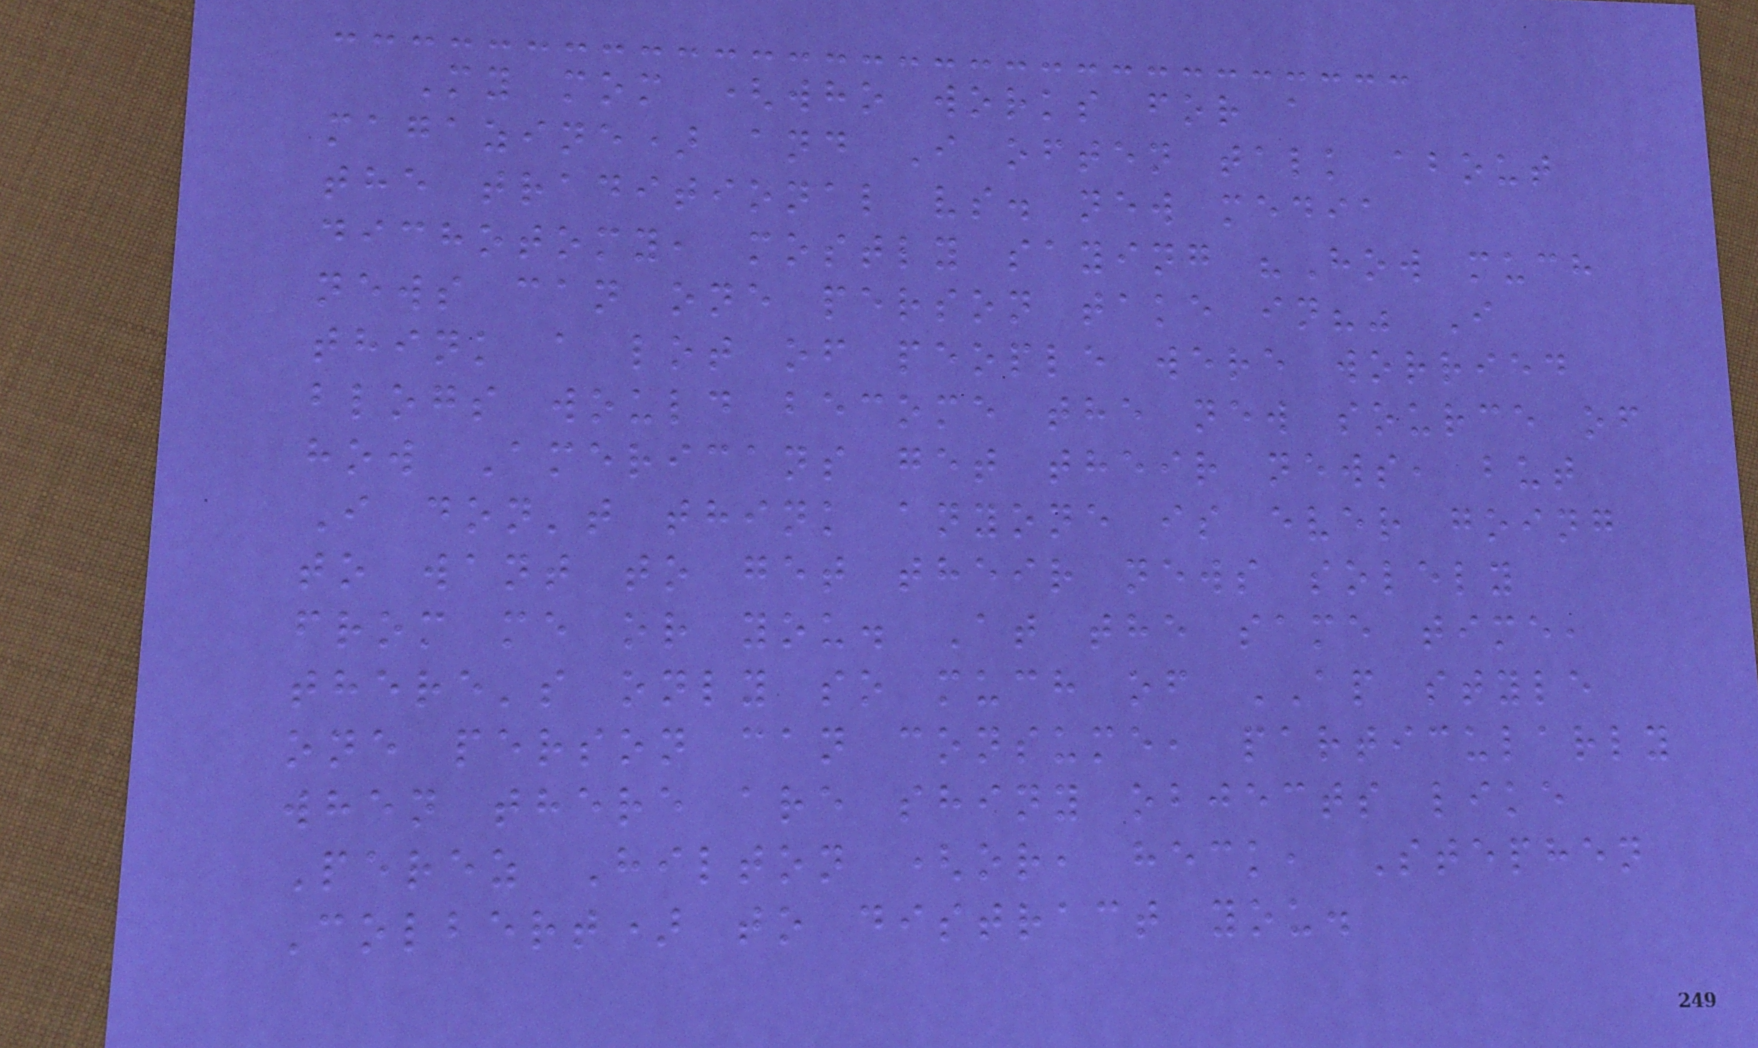My mom (who works for a
magazine) and I often talk about
the traditional vs. new media
dichotomy, mostly saying "How much
news can one person take in?" I
think a lot of people were worried
blogs would become the new source of
how Americans get their news, but
I don't think anyone is ever going
to want to get their news solely
from me or you. At the same time,
there's only so much of AP style
one person can consume, particularly
when there are shiny objects like
Perez Hilton (or, heck, Stephen
Colbert) to distract you.
